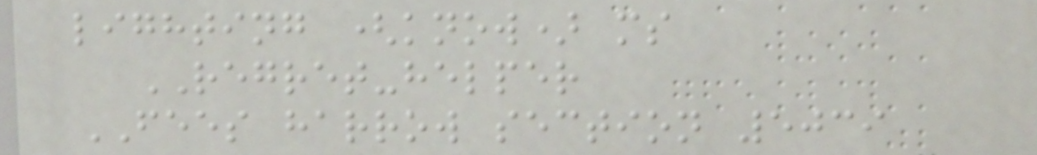lighting (know) ms
REGRET-helper
FEES harrow section 5039
